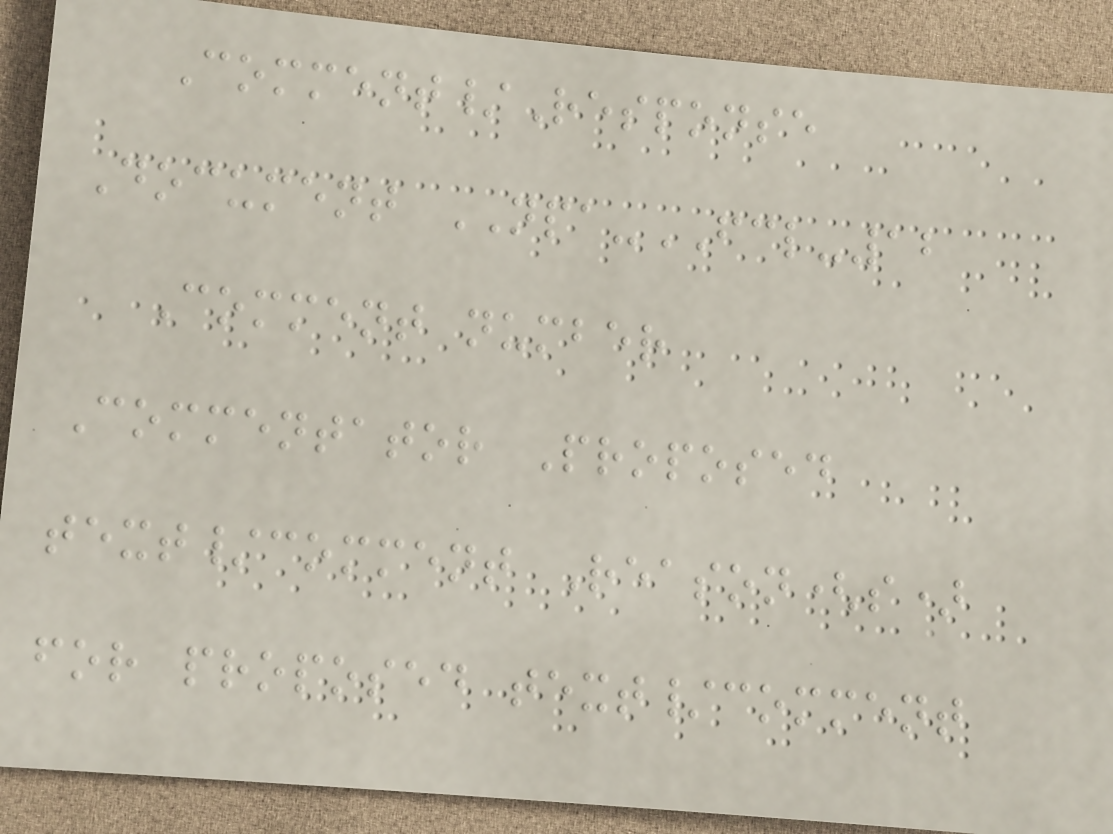Comment/Response
Document NPA-FCL-12
Comment number
Commentator Proposed
text/comment Reason(s)
for proposed text/comment
